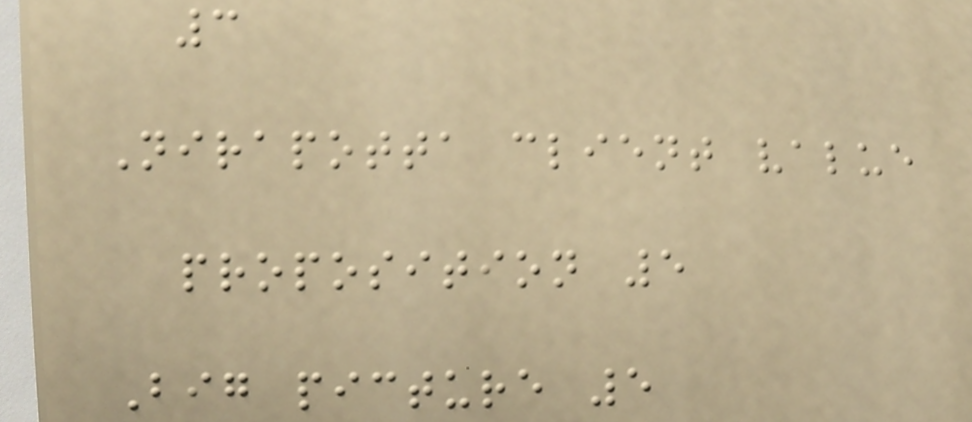3
Nirapotta client value
proposition 5
Big picture 5
